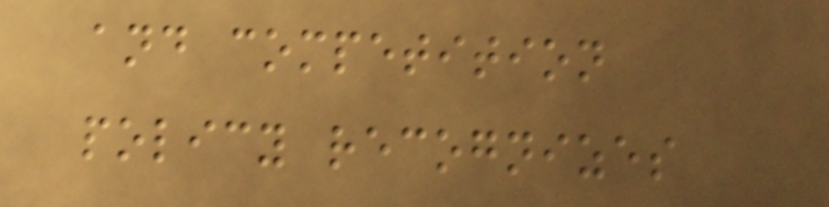and competition
policy recognizes
